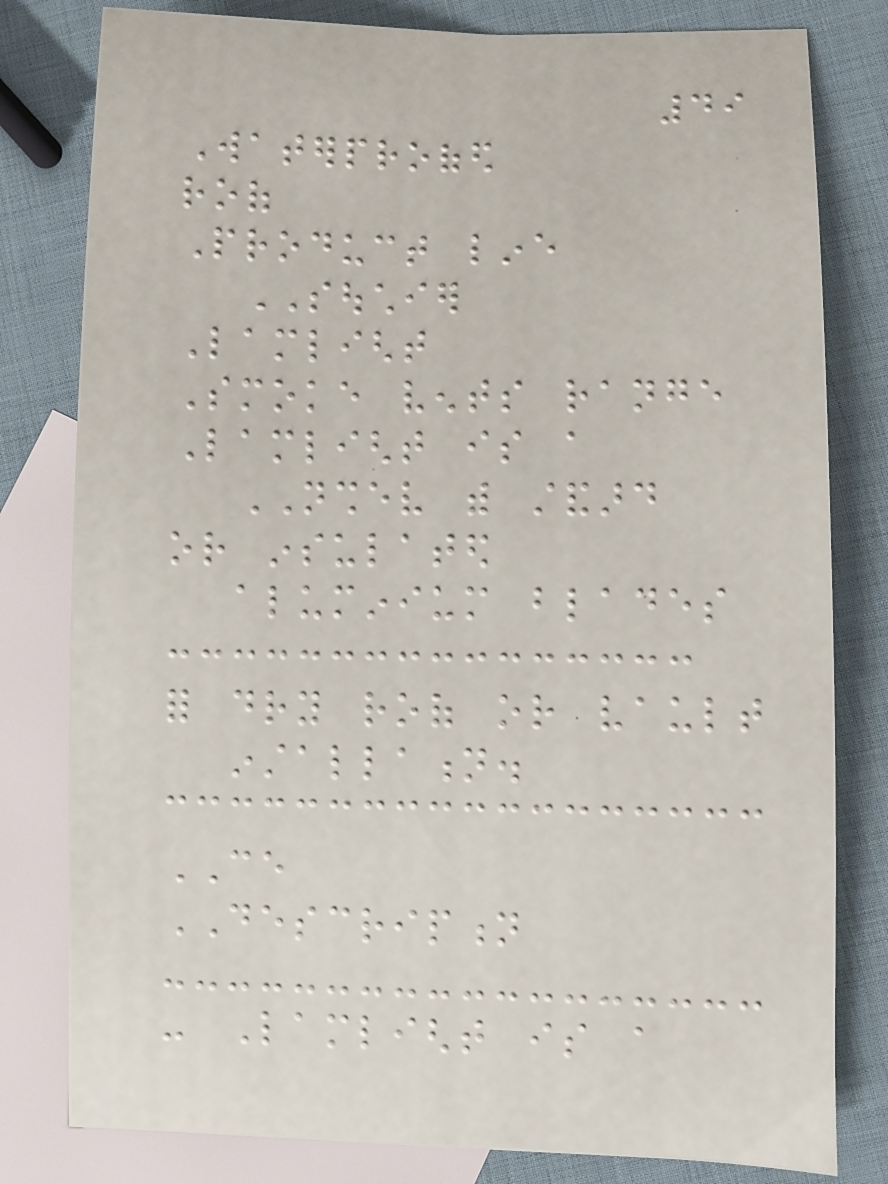49
Waterproofed
roof
Product line
SOUCHIER
Lamlight
Smoke vents range
Lamlight is a
NSHEV with standard
or insulated
aluminium blades
for dry roof or vault
installation.
CE
DESCRIPTION
- Lamlight is a
